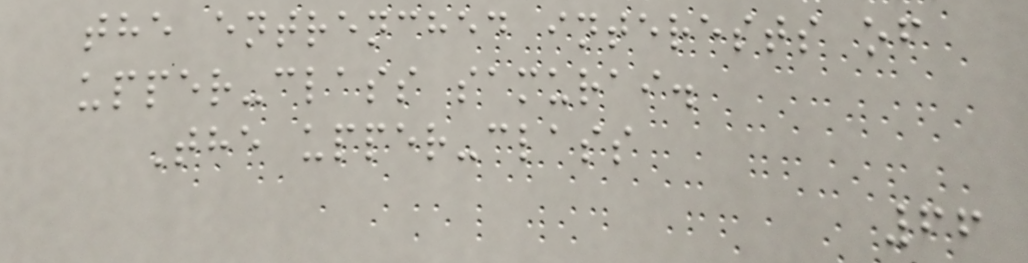the entrenched interests of
upper-class samurai.
The upper-class
66
